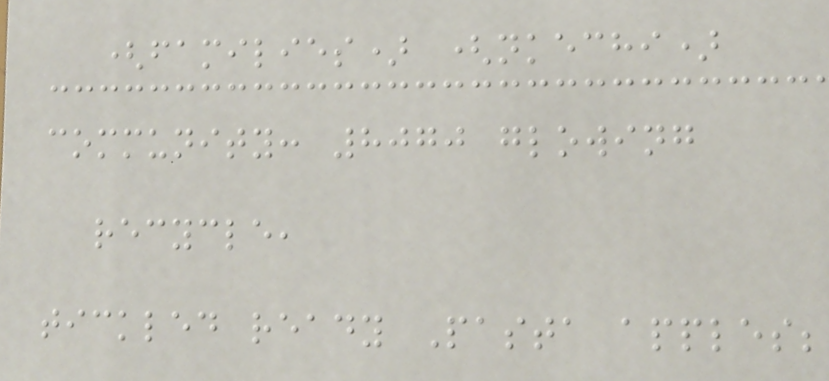(families) (nkechi)
community: 8070 glowing
recycle,
tickled ready Pasta apples;
